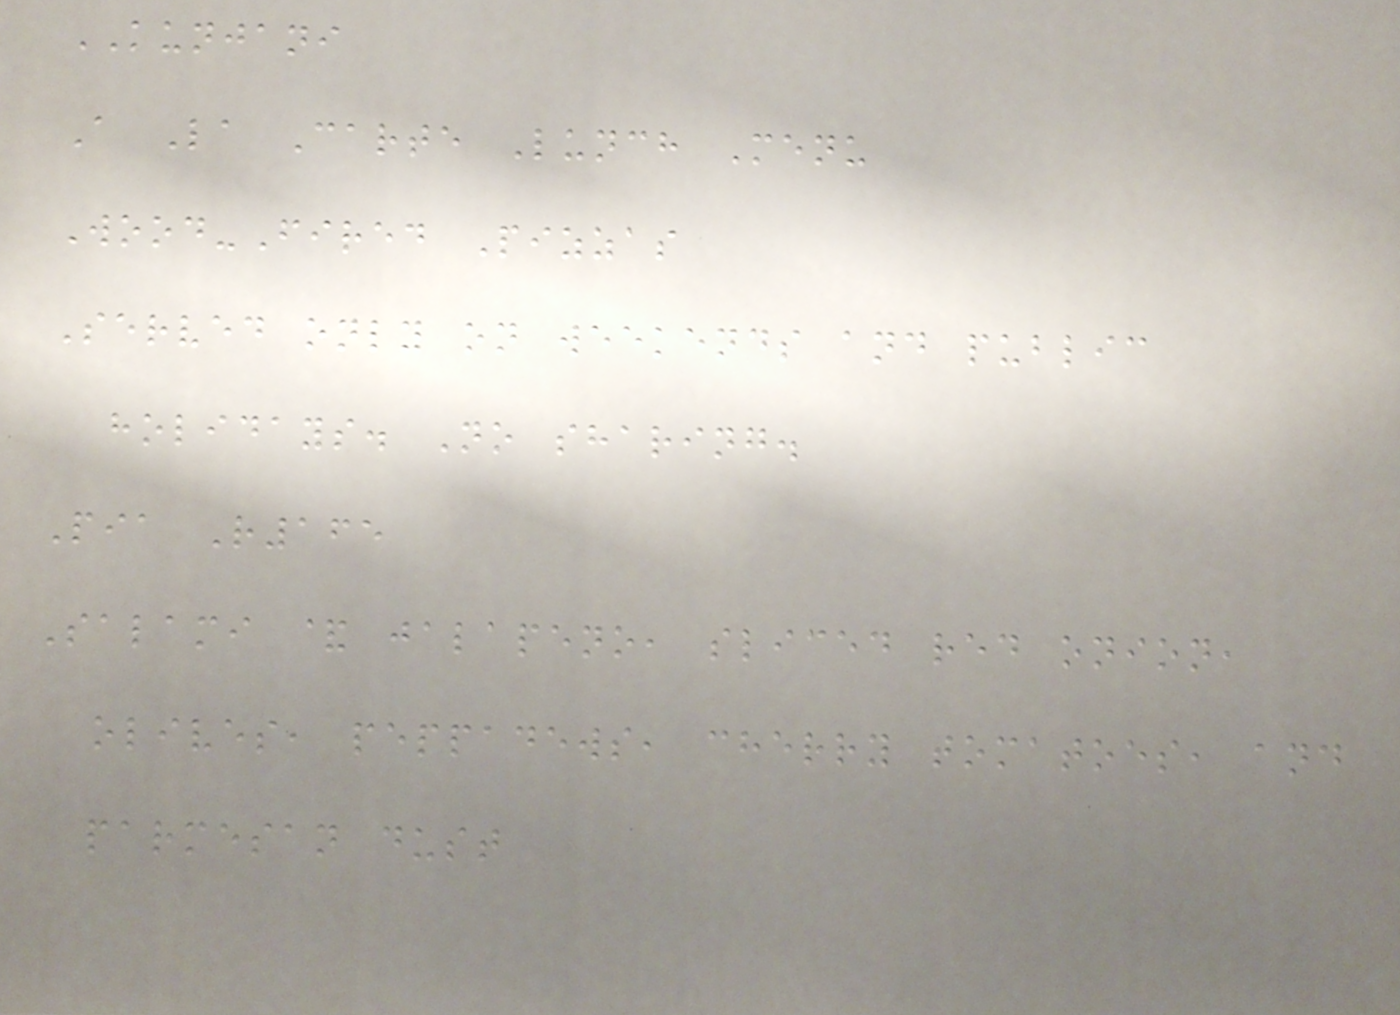KUNJANI
A La Carte Lunch Menu
Wood-Fired Pizzas
Served only on weekends and public
holidays. No sharing.
Pia R165
Salami & jalapeno, sliced red onion,
olives, peppadews, cherry tomatoes, and
parmesan dust
